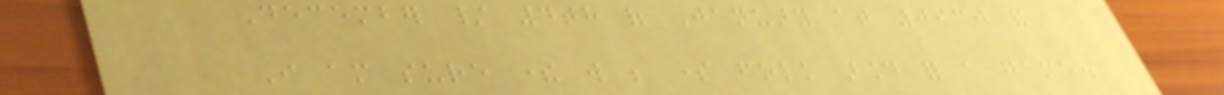December / 4th of January at 0930 and
I am sure there will be some folk around for a game.
